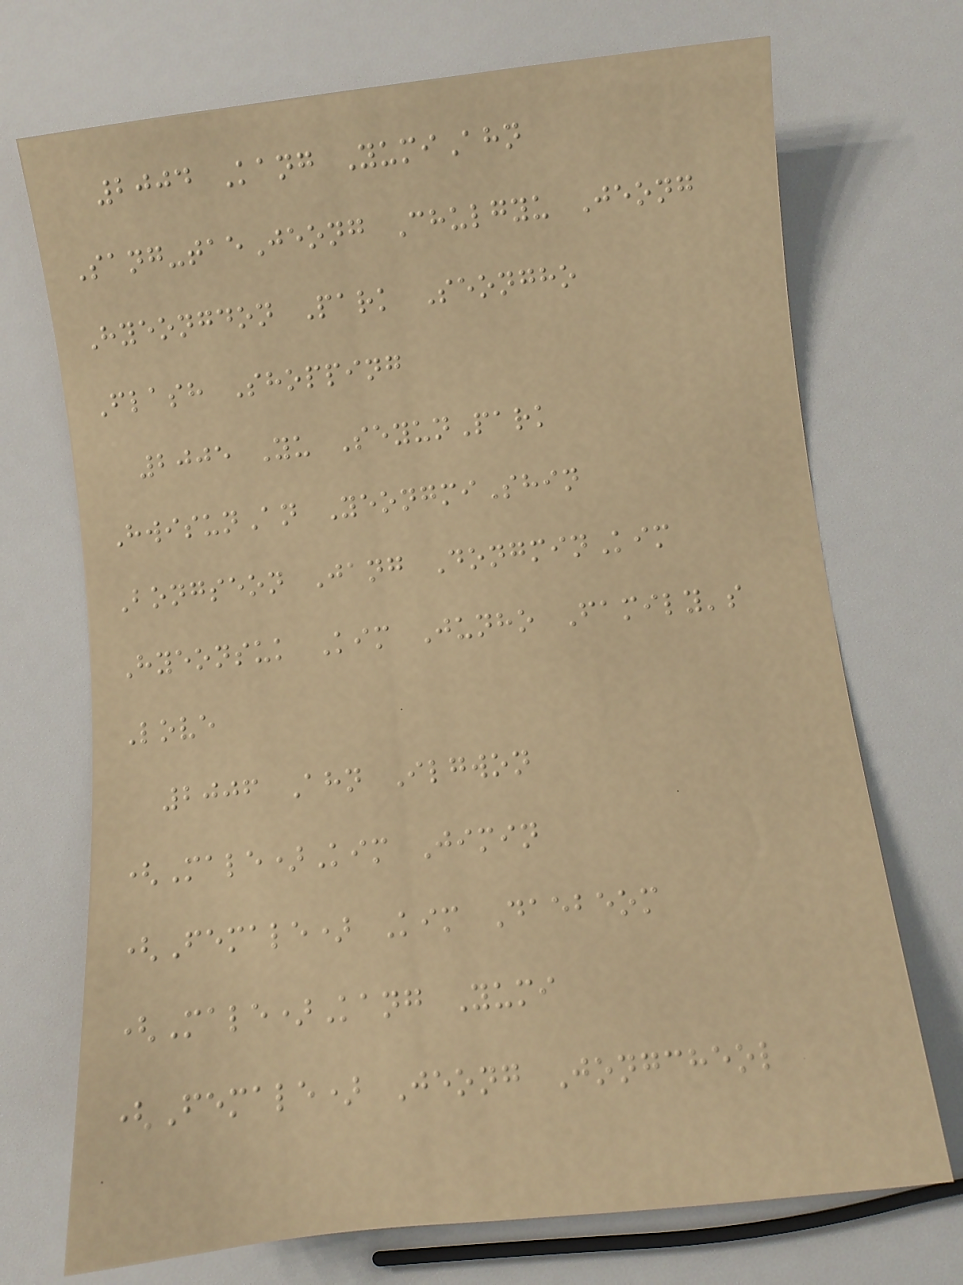2004 Kang YumiAhn
Sang-taeJeong Chulgyu Jeong
Hyeongdon Park Seongho
Flash Shopping
2005 Yu SeyunPark
HwisunAn YeongmiShin
Bongseon Jang DongminKim
Hyeonsuk Kim Junho Family's
Love
2006 Ahn Ilgwon
(Male)Kim Jimin
(Female) Kim Daebeom
(Male)Kang Yumi
(Female) Jeong Jongcheol
